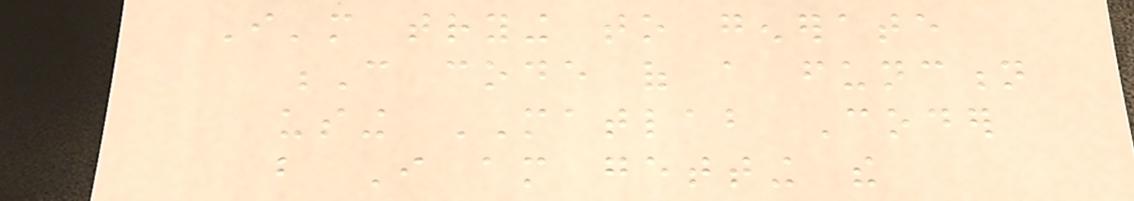I'm trying to generate
C code of a function
using MATLAB Coder
but I am getting the
